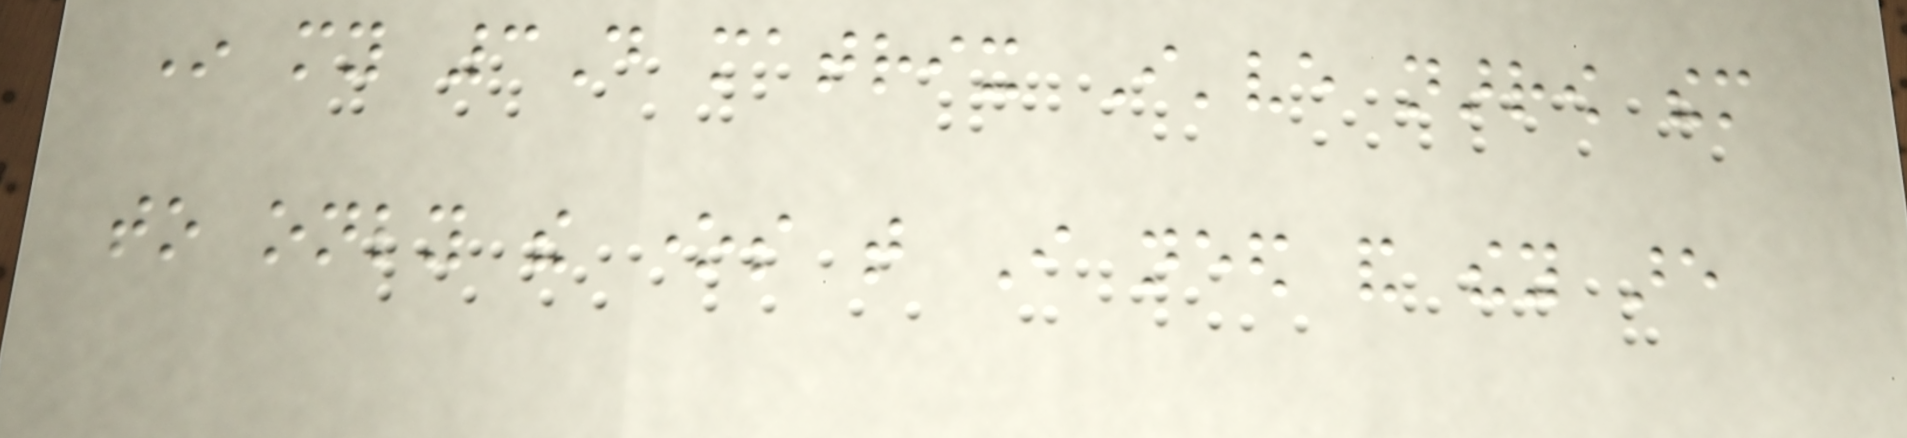In my 3D matrix I've narrow them
to only the ones that I need and they are
